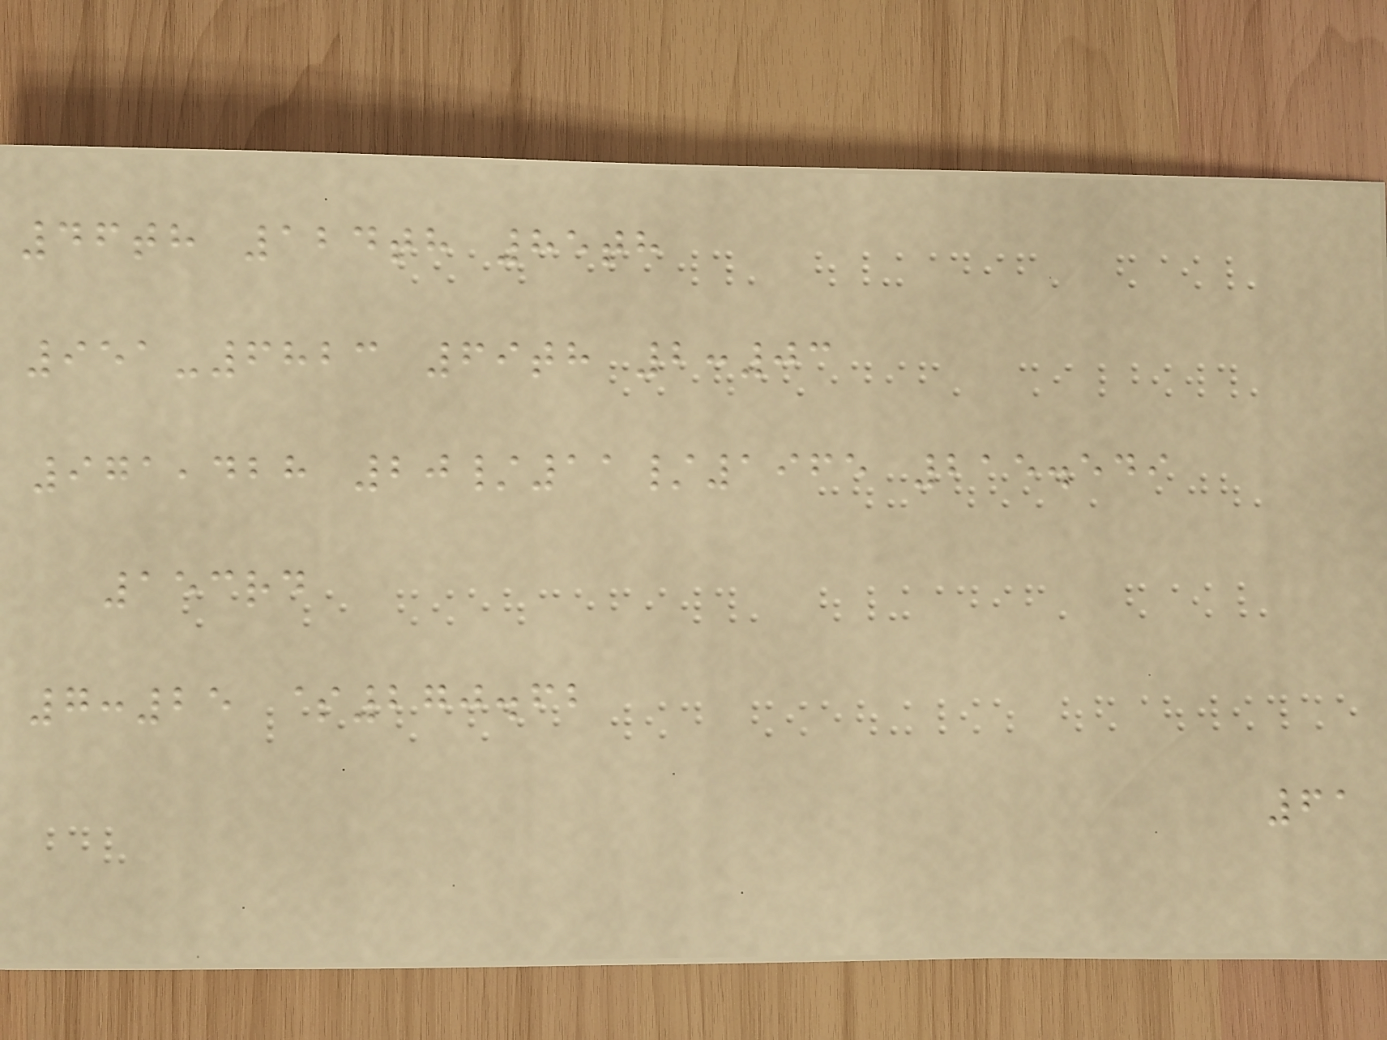46th 124th 85th
951-6823 69th 2:03
971,428 20/11/1965 215.549
153rd
7:25 $270.62
61
